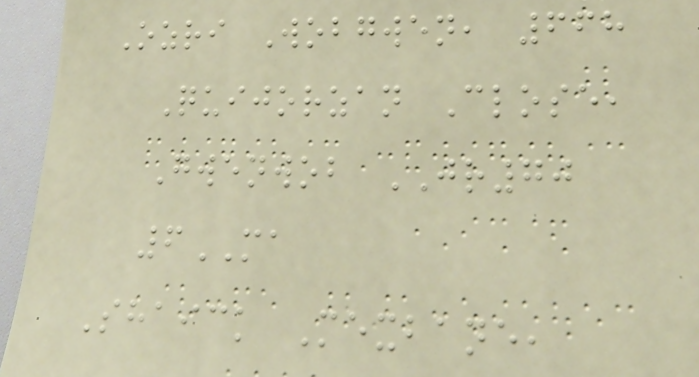Ozri Wobgwen, 668
Quijorzan Close,
Gwenwob JR70
6MA
Shaick Mexbane,
